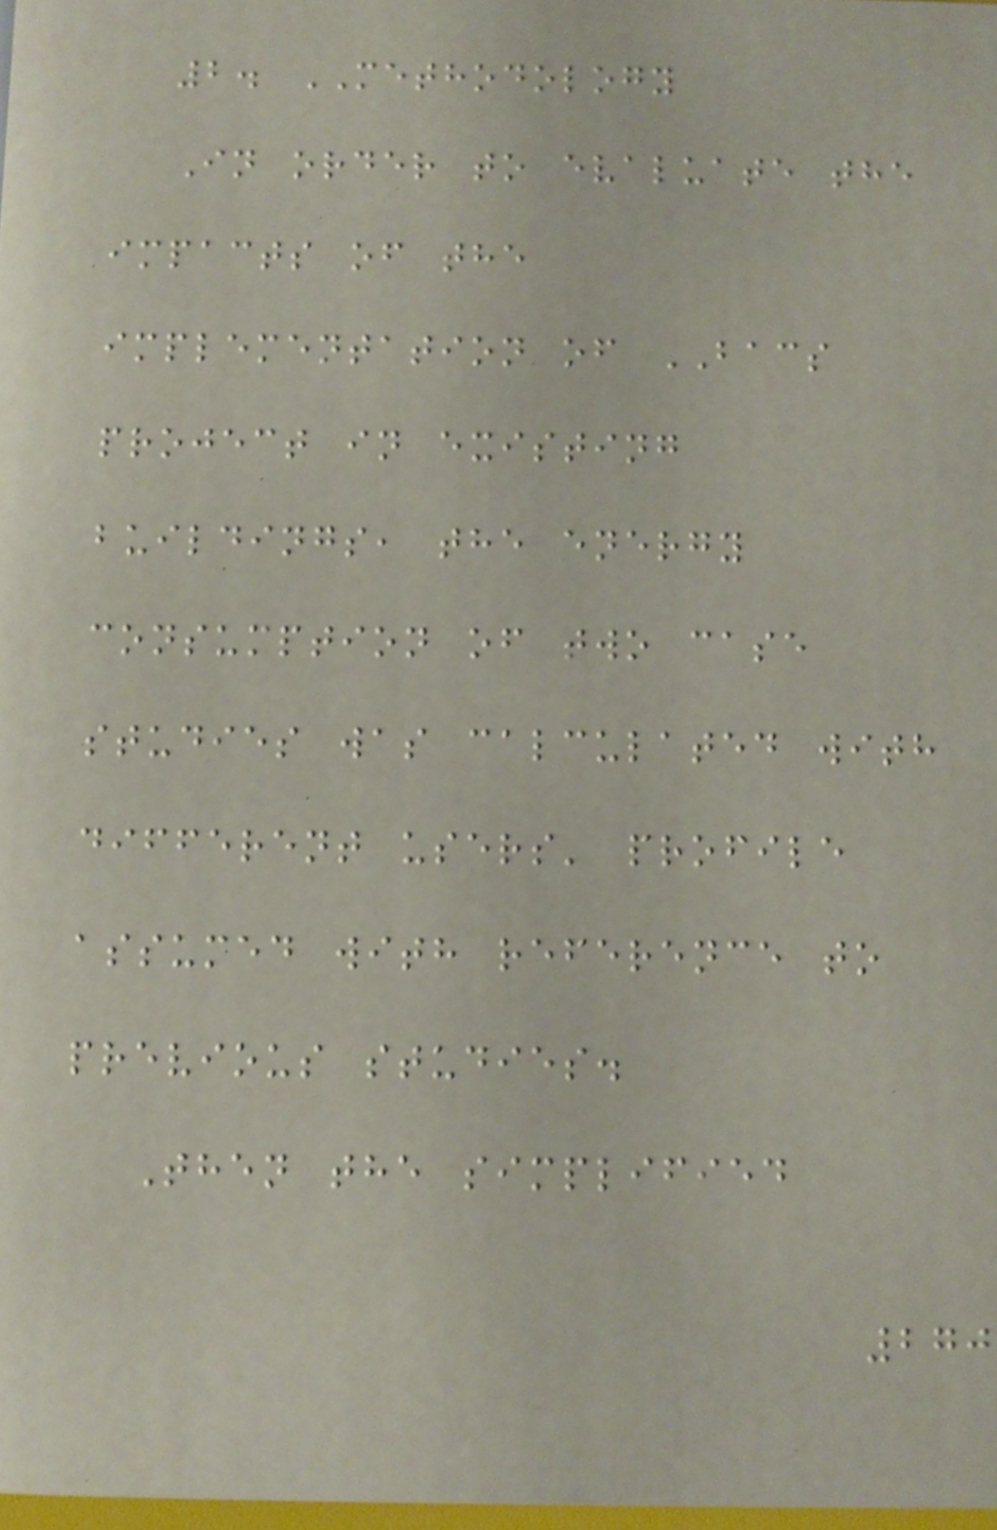2. METHODOLOGY
In order to evaluate the
impacts of the
implementation of BACS
project in existing
buildings, the energy
consumption of two case
studies was calculated with
different users' profile
assumed with reference to
previous studies.
Then the simplified
270
